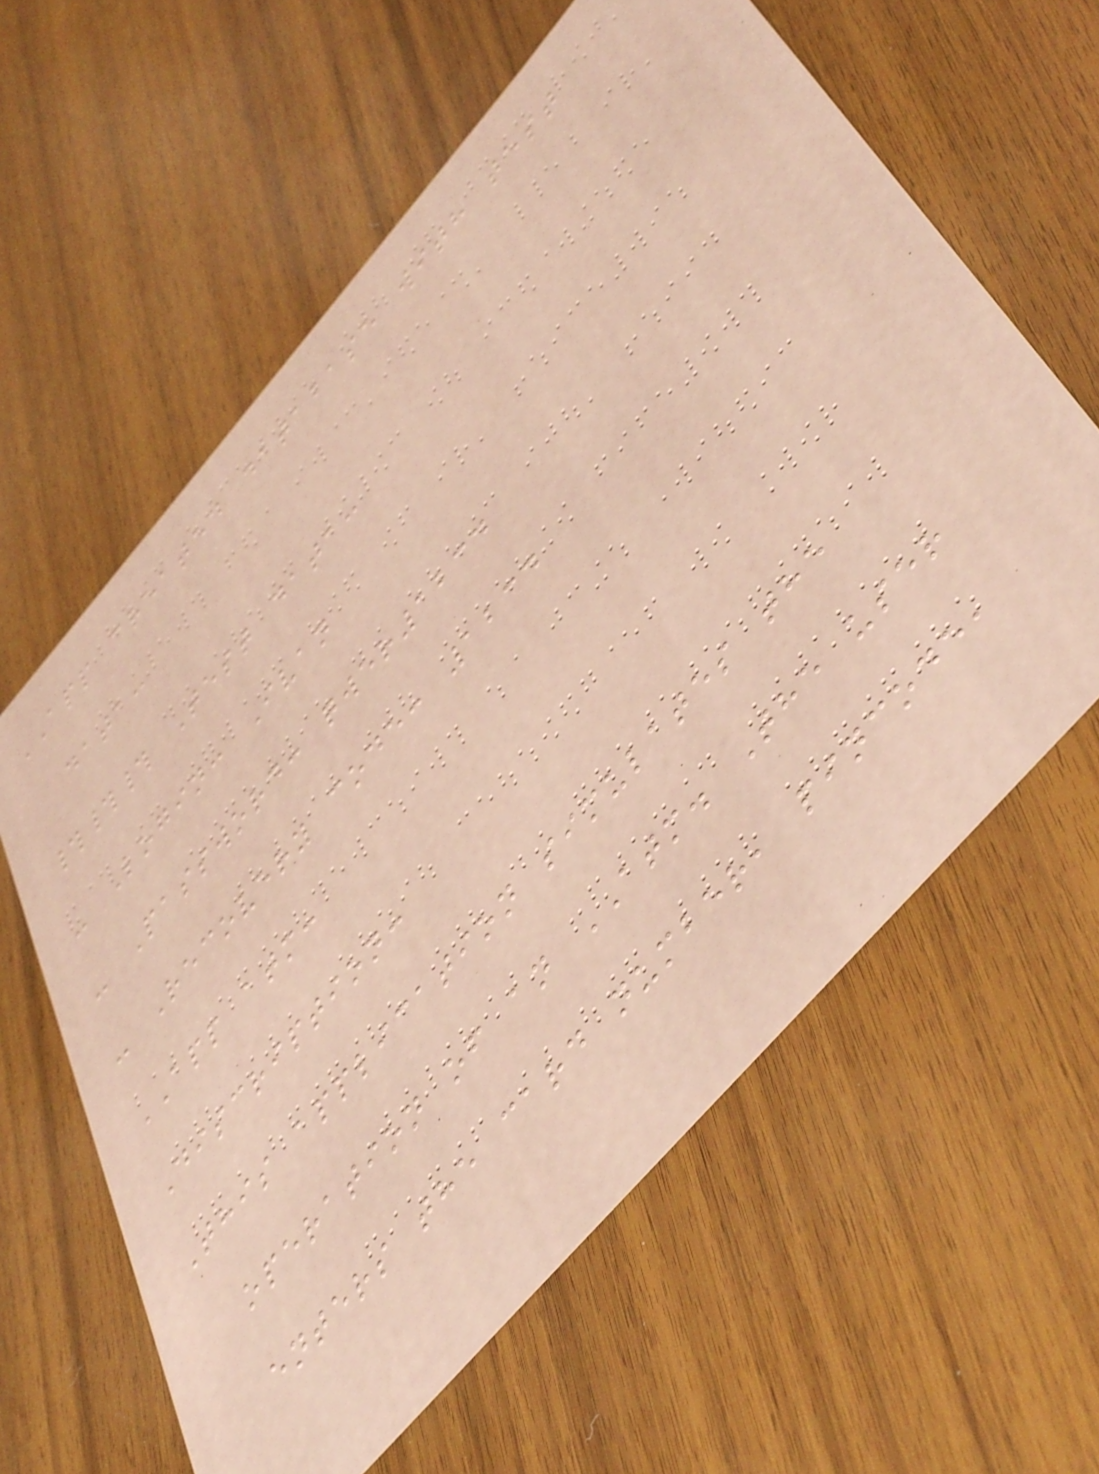APP created database with test
data:
### Test data:
- Login: Ivan
- Password: qwer1234
- Recovery code: 1234
APP atm:
Discription:
This application simulates the
operation of an ATM. The user
enters the card number, pincode,
